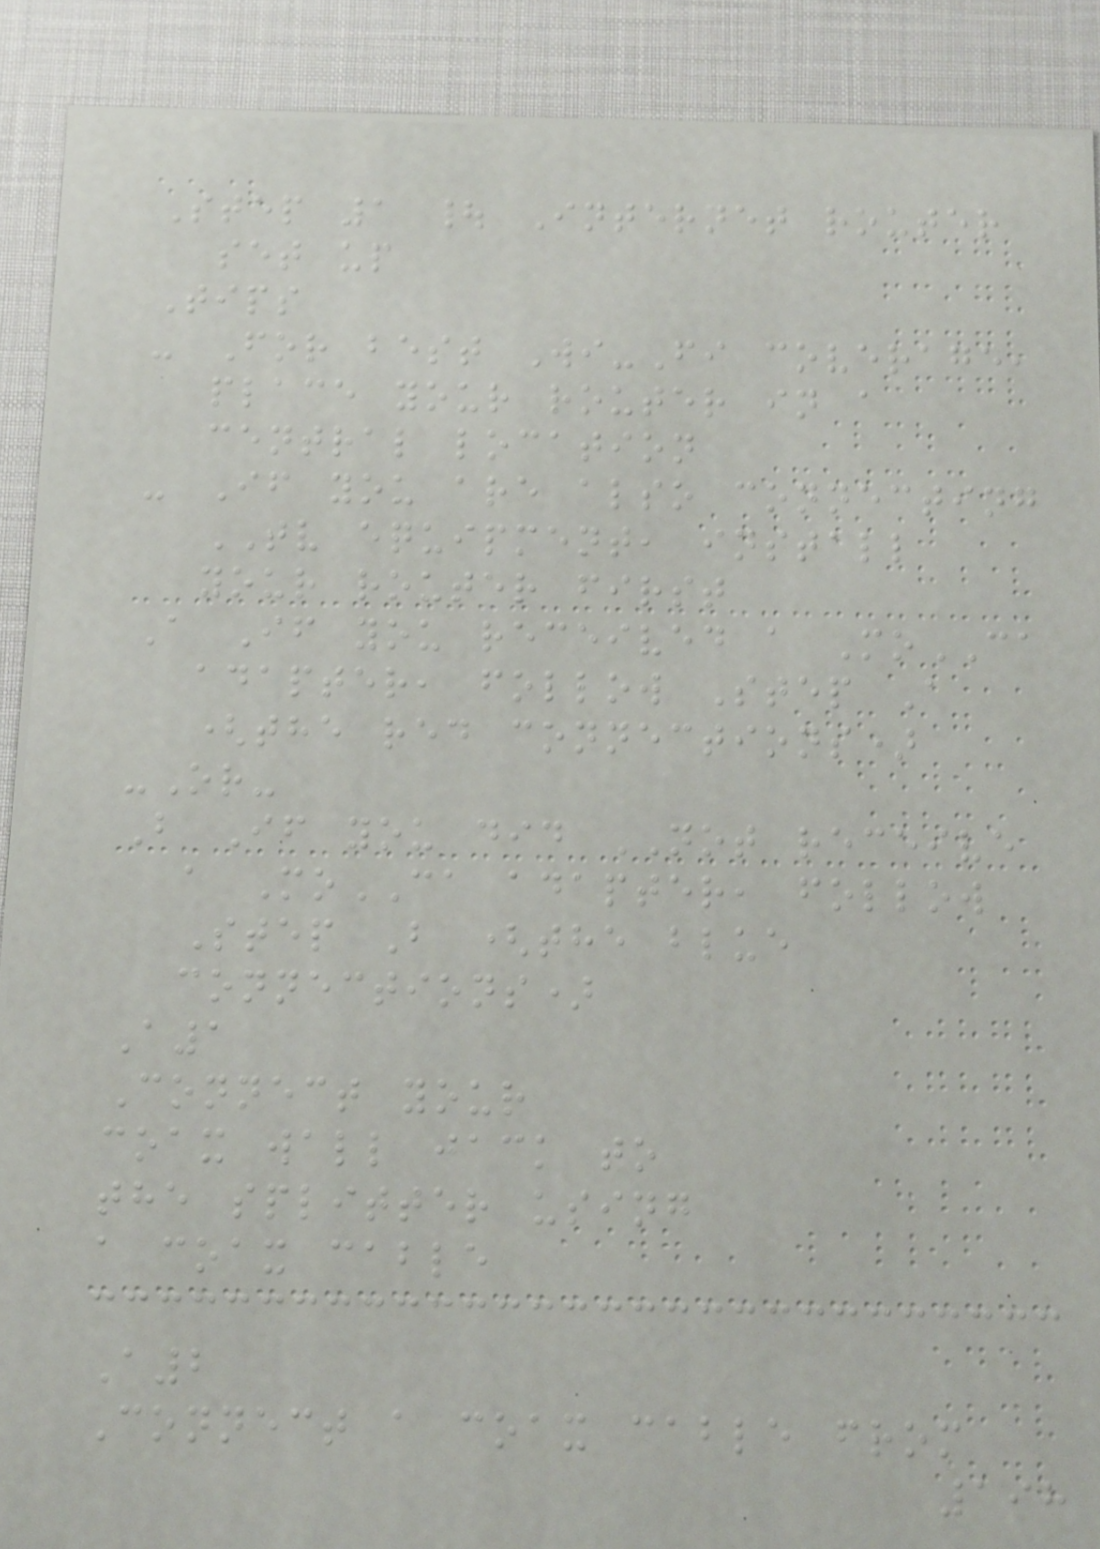Step 1 | Internet router
set up
Tips
- For best Wi-Fi coverage,
place your router in a
central location
- If you are also connecting
TV equipment, install
your router first
A If you received a MoCA
adapter, follow Step A
(the red connections)
-Or-
B If you did NOT receive
a MoCA adapter, follow
Step B (the blue
connections)
A1
Connect your
coax wall jack to
the splitter using
a coax cable
A2
Connect a coax cable from
198
